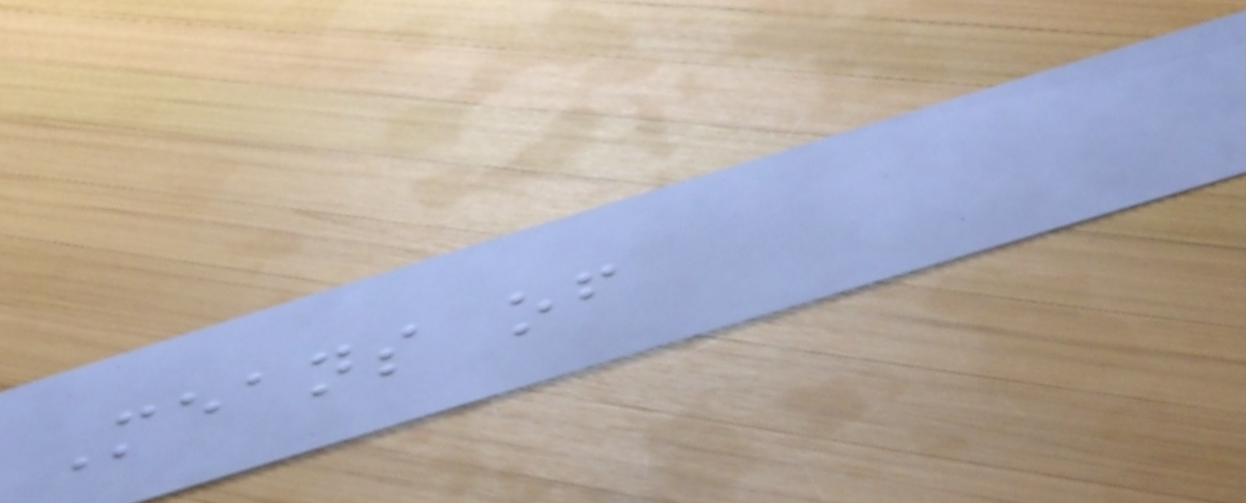Means of
